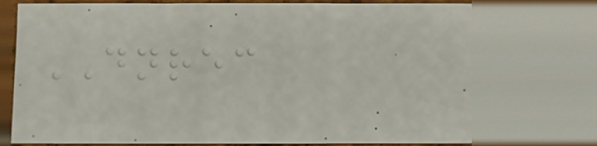DNREC
